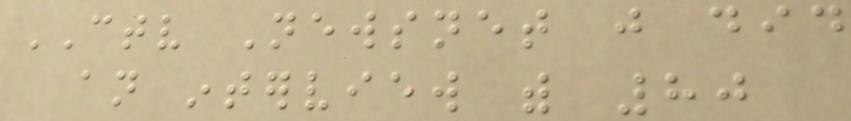CTV Newsnet just did
an interview with 80
